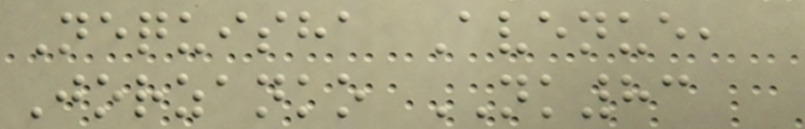Nequisha Avenue,
Jorzanko NK83
